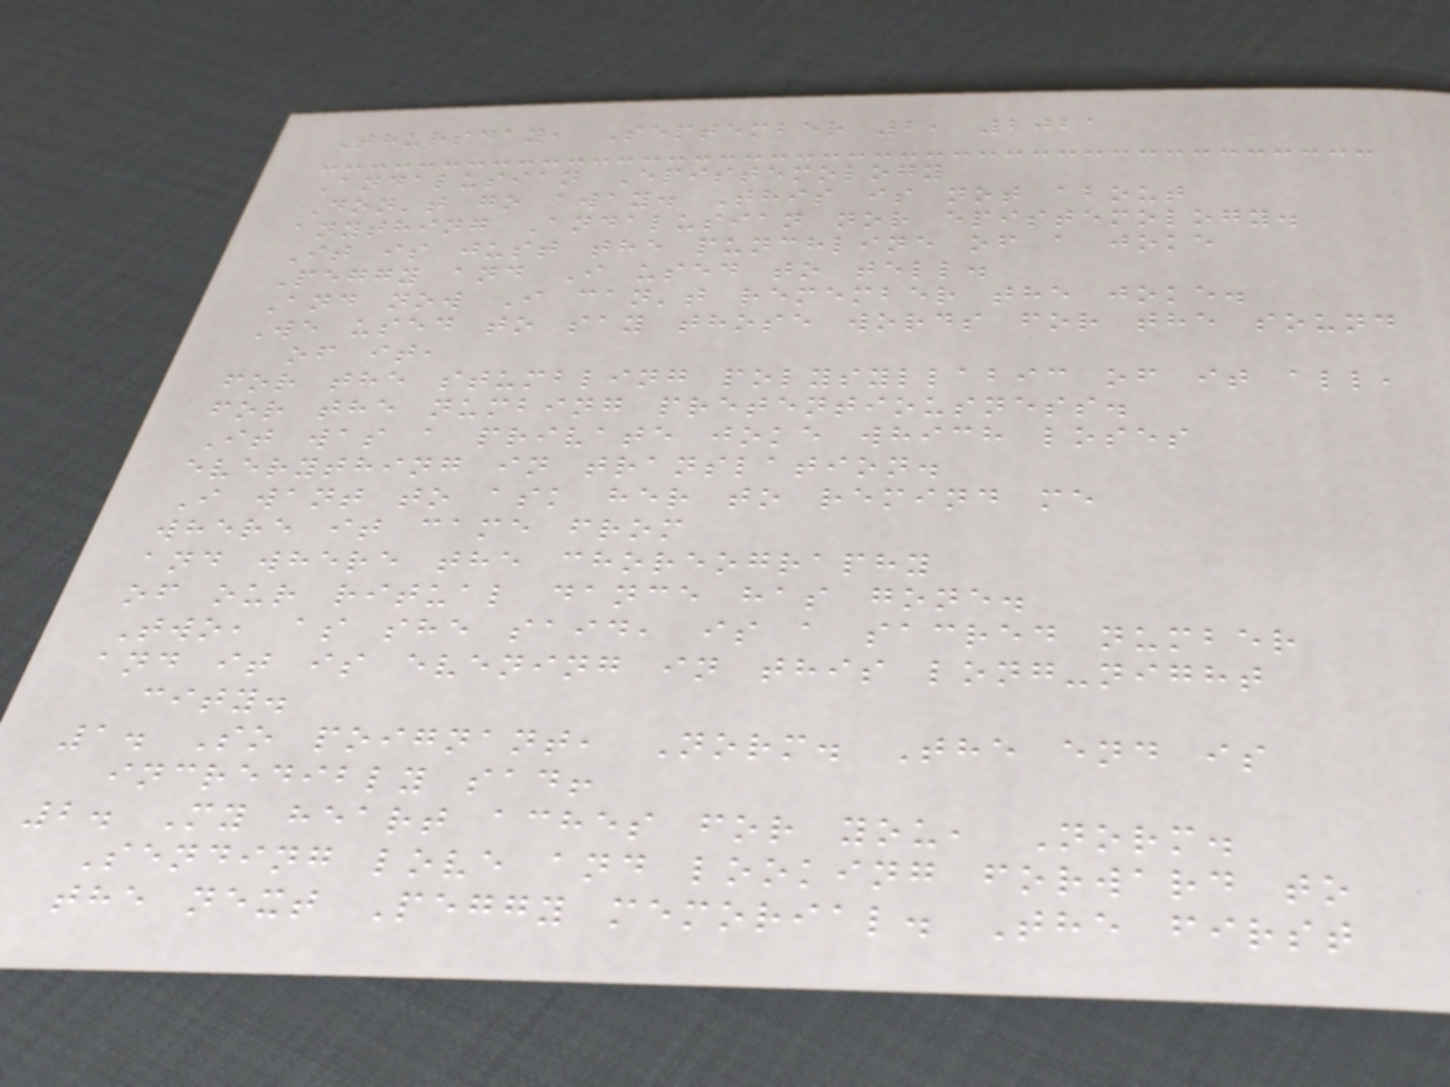Thursday, September 2, 2021
Andalusian Epistemology
Don't go away. This is not about
anything Andalusian nor epistemology.
It is just the punchline of a joke
Peggy and I used to tell.
And now I can't remember the joke.
We used to say those words for the sound
of it,
for the stumbling polysyllabic of it all,
for the numbing pretentiousness.
It was a private joke which loses
everything in translation.
I want to ask her to remind me
where it came from
and where the choreography
of our ritual dance has gone.
Two, as she said, is a sacred number
and it is evening in this long-night
city.
1. So poignant, Norm. The end is
incredibly sad!
2. My heart aches for you, Norm.
Sending love and looking forward to
the next Peggy memorial. The first
